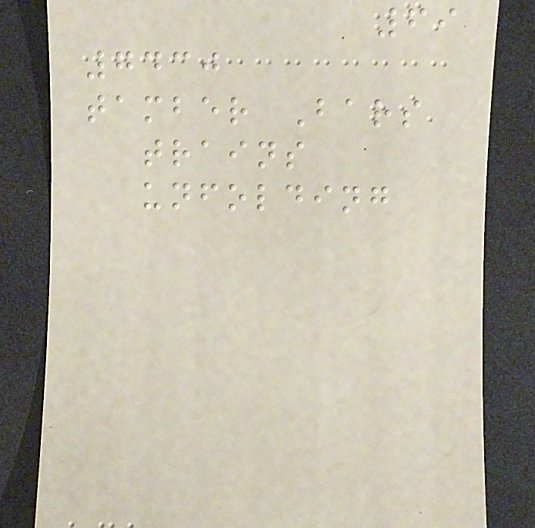69
7430
tamber Bars
trains
unfolding
